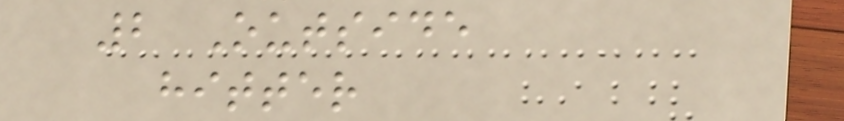2 Outside
hitter
